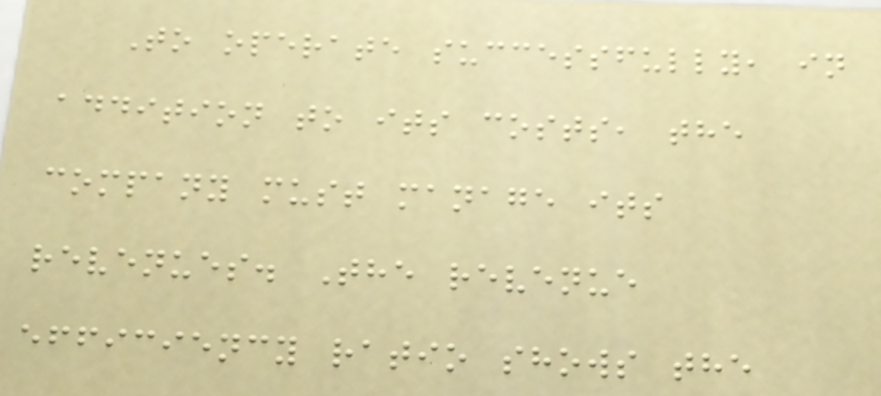To operate successfully, in
addition to its costs, the
company must manage its
revenues. The revenue
efficiency ratio shows the
